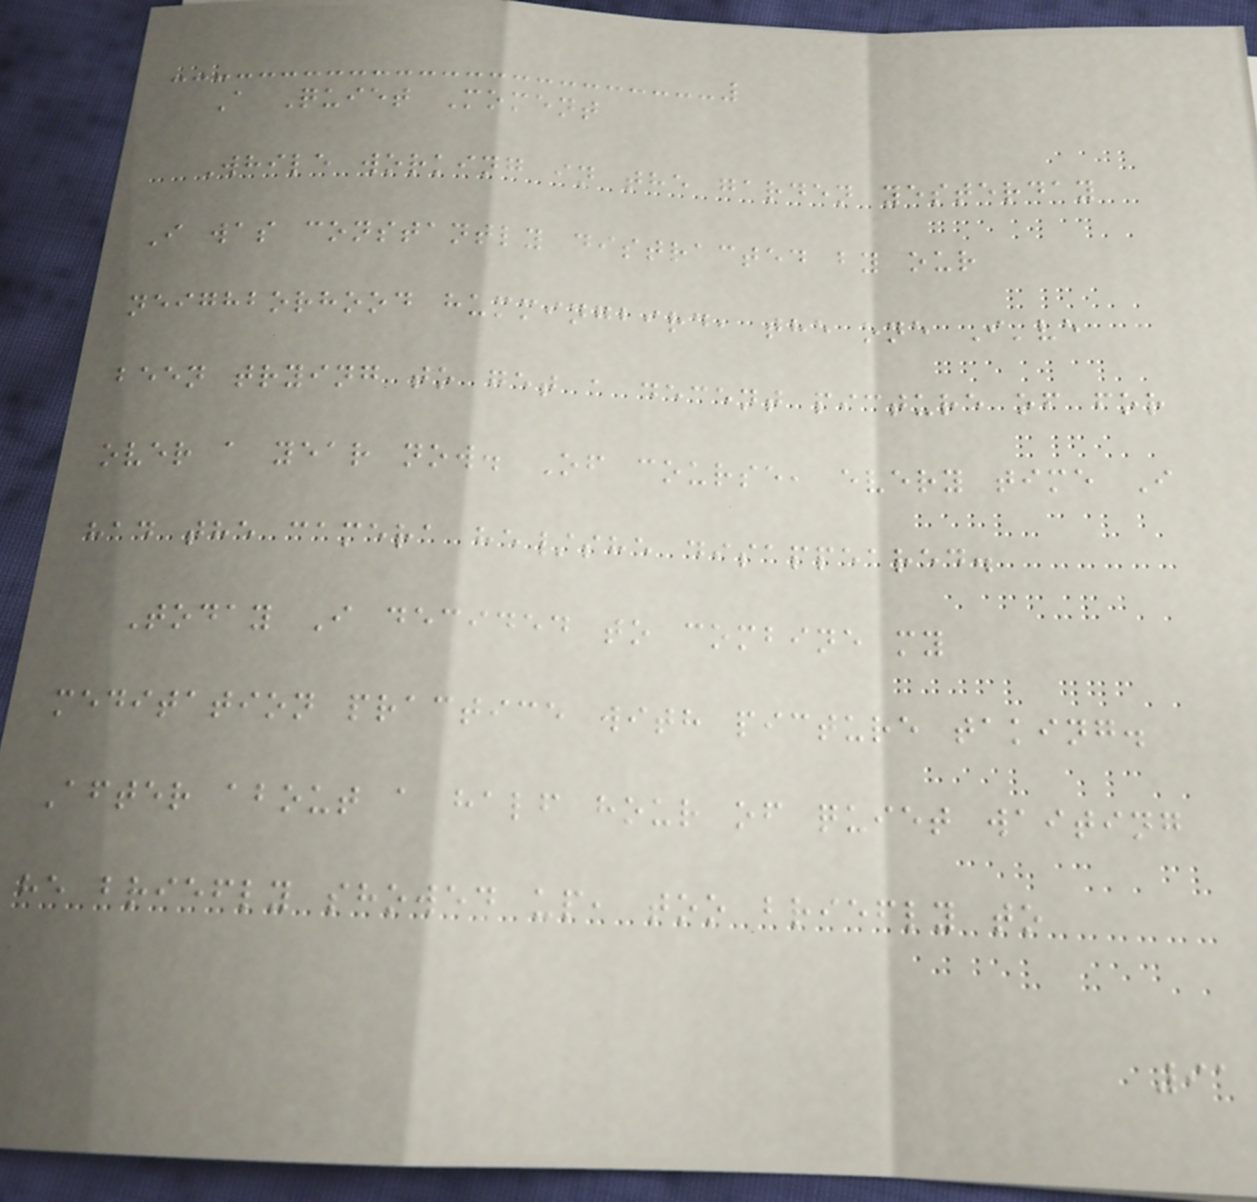A Quiet Moment
While working in the garden yesterday
I was constantly distracted by our
neighborhood hummingbird, the one I've
been trying to get a decent picture of for
over a year now. Of course, every time I
had the camera he/she disappeared.
Today I decided to combine my
meditation practice with picture taking.
After about a half hour of quiet waiting
he briefly showed up, too briefly to
91
